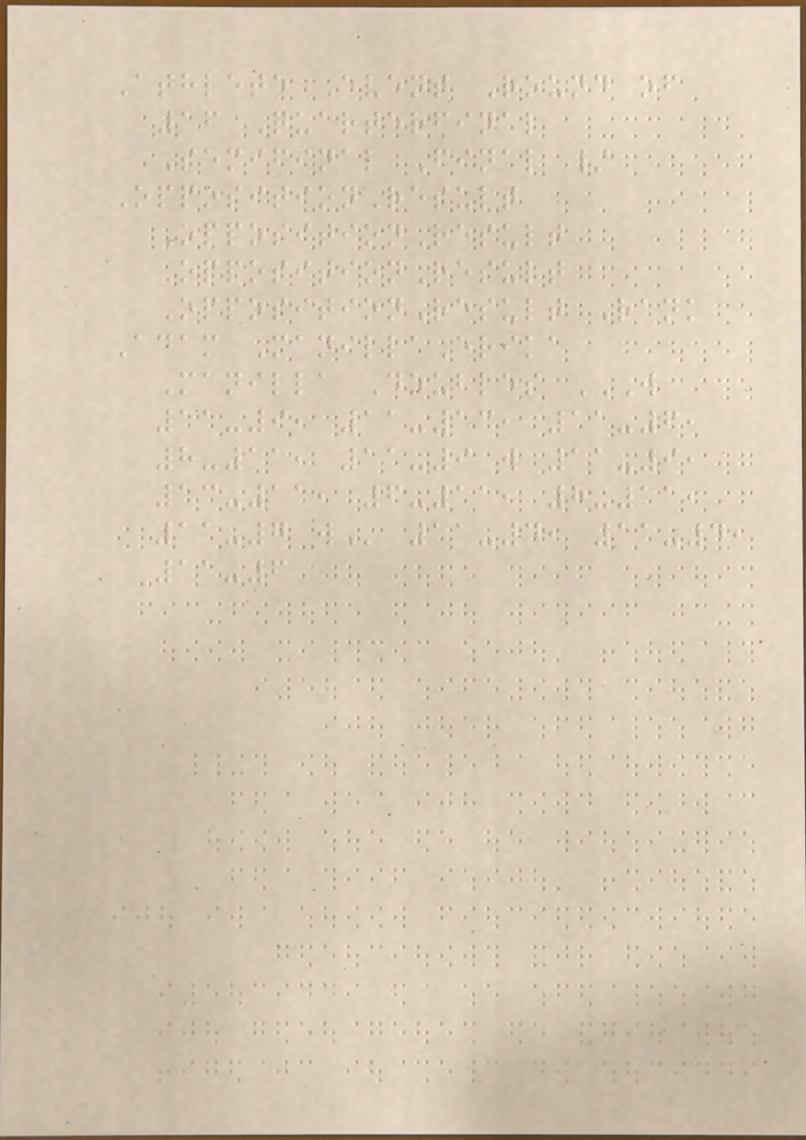Athlete Event Round of
16 Quarterfinal
Semifinal Final /
OppositionResult
OppositionResult
OppositionResult
OppositionResult Rank
Adam ManillaErika
Manilla Doubles W
11-9, 11-13, 11-6,
8-11, 11-9 W 11-9,
13-11, 6-11, 8-11,
11-7 W 11-4, 11-4,
11-6
